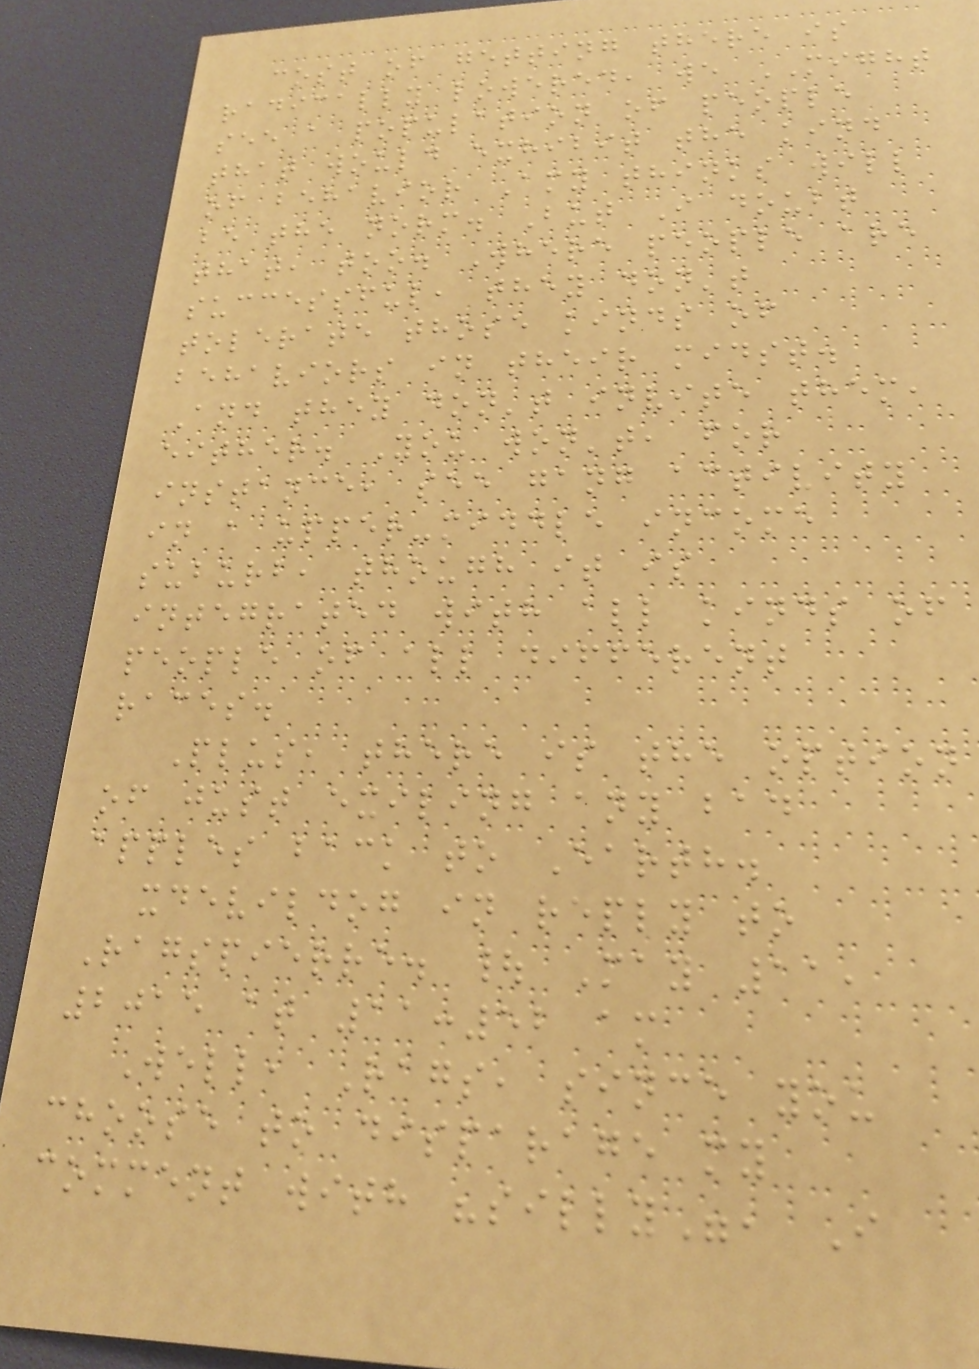cost of getting there is
radically lowered, we MIGHT
see a population of people
that would exhibit the kind
of behavior Amy thinks will
be the norm. But I doubt
that, too. Where people are
successful, they don't
tolerate those kinds of
behaviors in their midst.
And they don't invite them,
either. You won't, for
instance, see gang activity
in a upper-middle income
suburb, though it is
integrated with all kinds of
people of all different
races.
Plus, there is the option
of just exiling any bad
apples back to Earth.
xdevildog in reply to
Ragspierre. | May 11,
2015 at 11:52 am
Well, Rags, since you
choose to disparage my
comment with "silly", I
